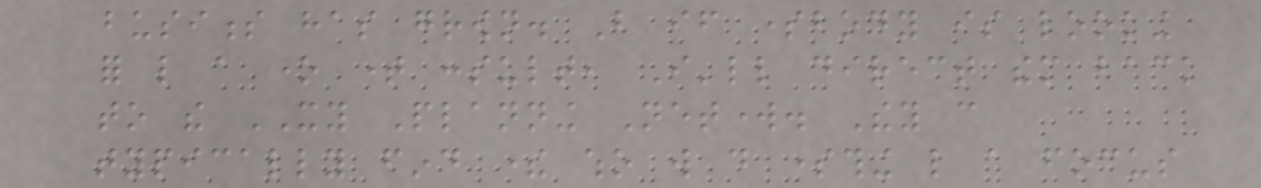business has grown. But if somebody is looking
for like a one time consult, I'll direct them back
to the XY Planning Network. They can
typically find there who will do something like a focus
